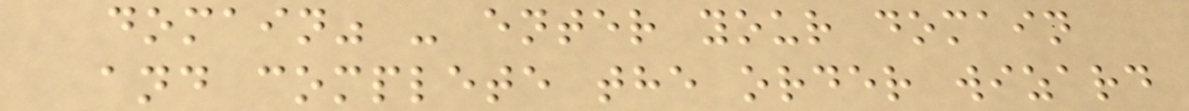domain" - enter your domain
and complete the order wizard
